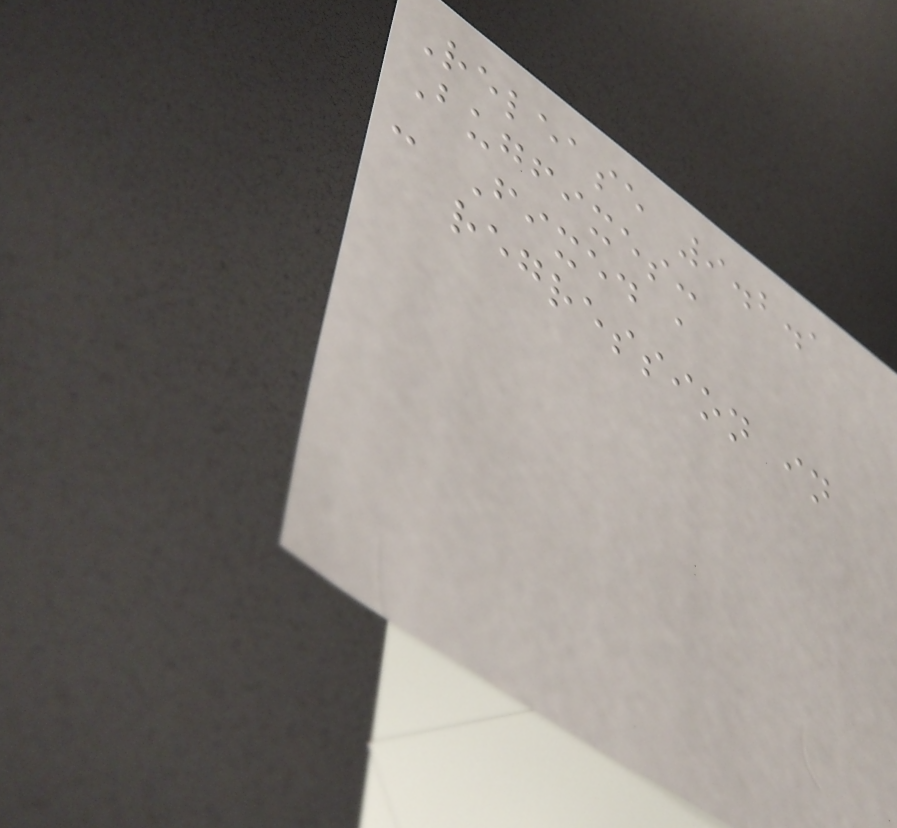Release 9.2.1
Bugfixes:
- Fixed a
regression in
